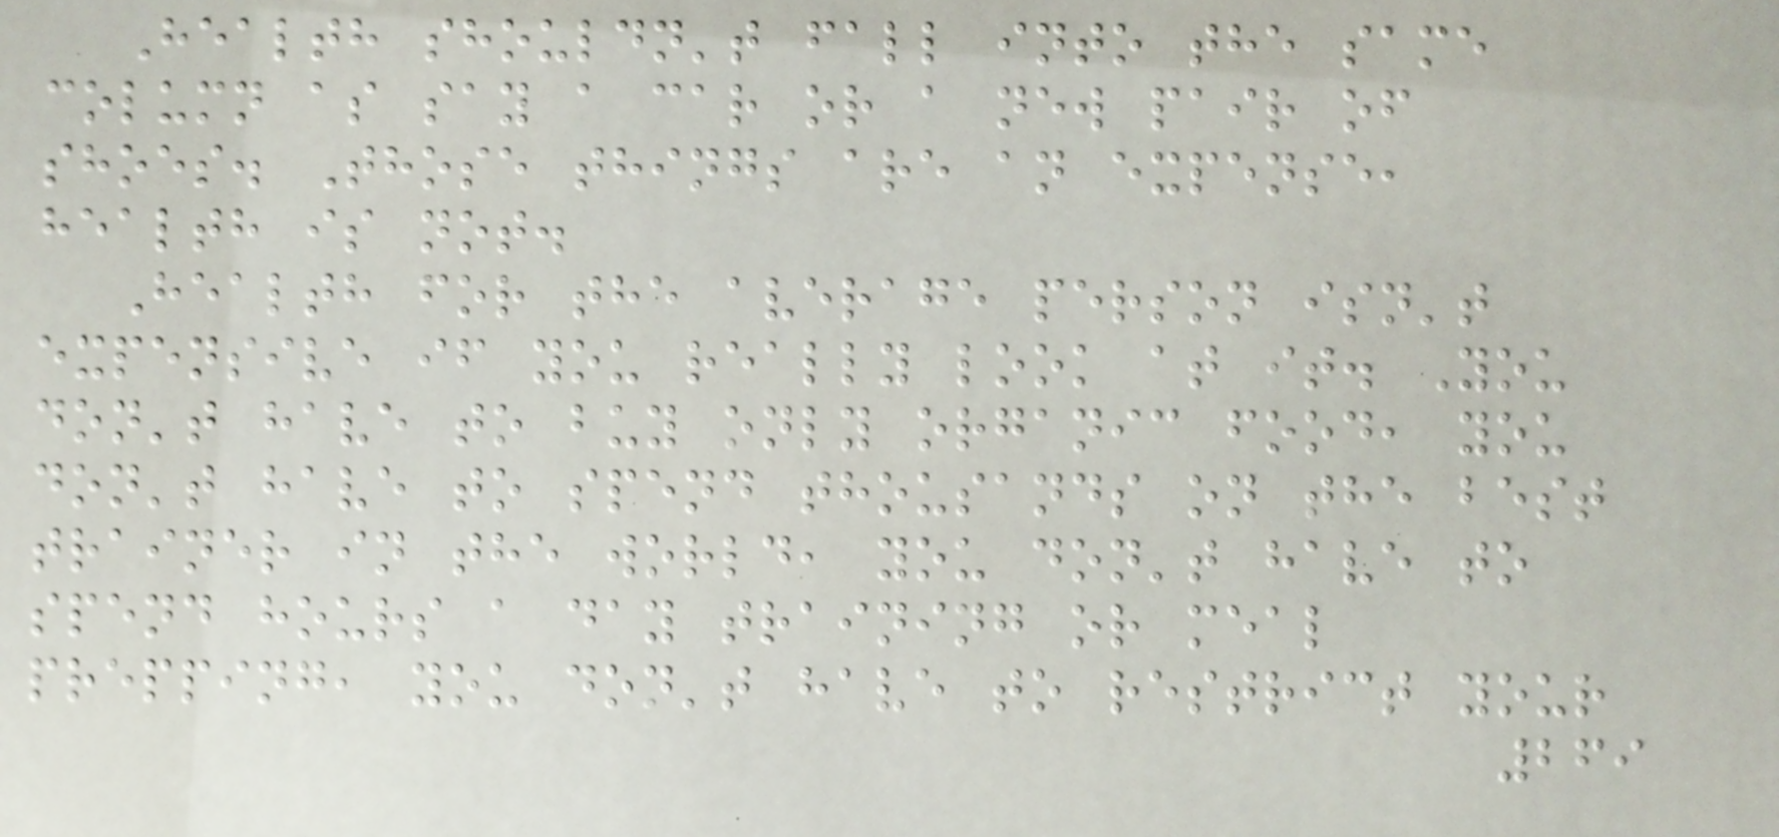Health shouldn't fall into the same
column as say a car or a new pair of
shoes. Those things are an expense,
health is not.
Health for the average person isn't
expensive if you really look at it. You
don't have to buy only organic food, you
don't have to spend thousands on the best
trainer in the world, you don't have to
spend hours a day training or meal
prepping, you don't have to restrict your
269
